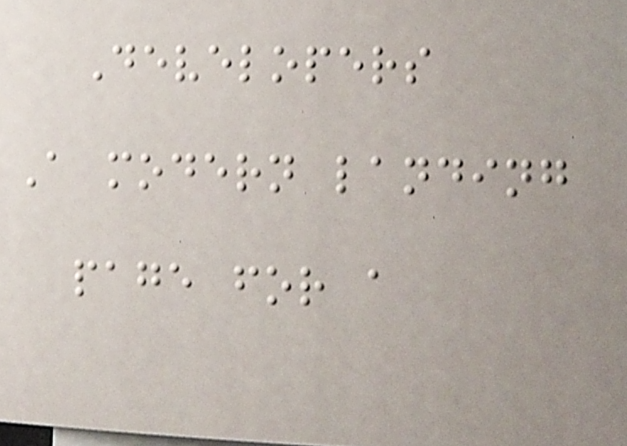Developers
A modern landing
page for a
